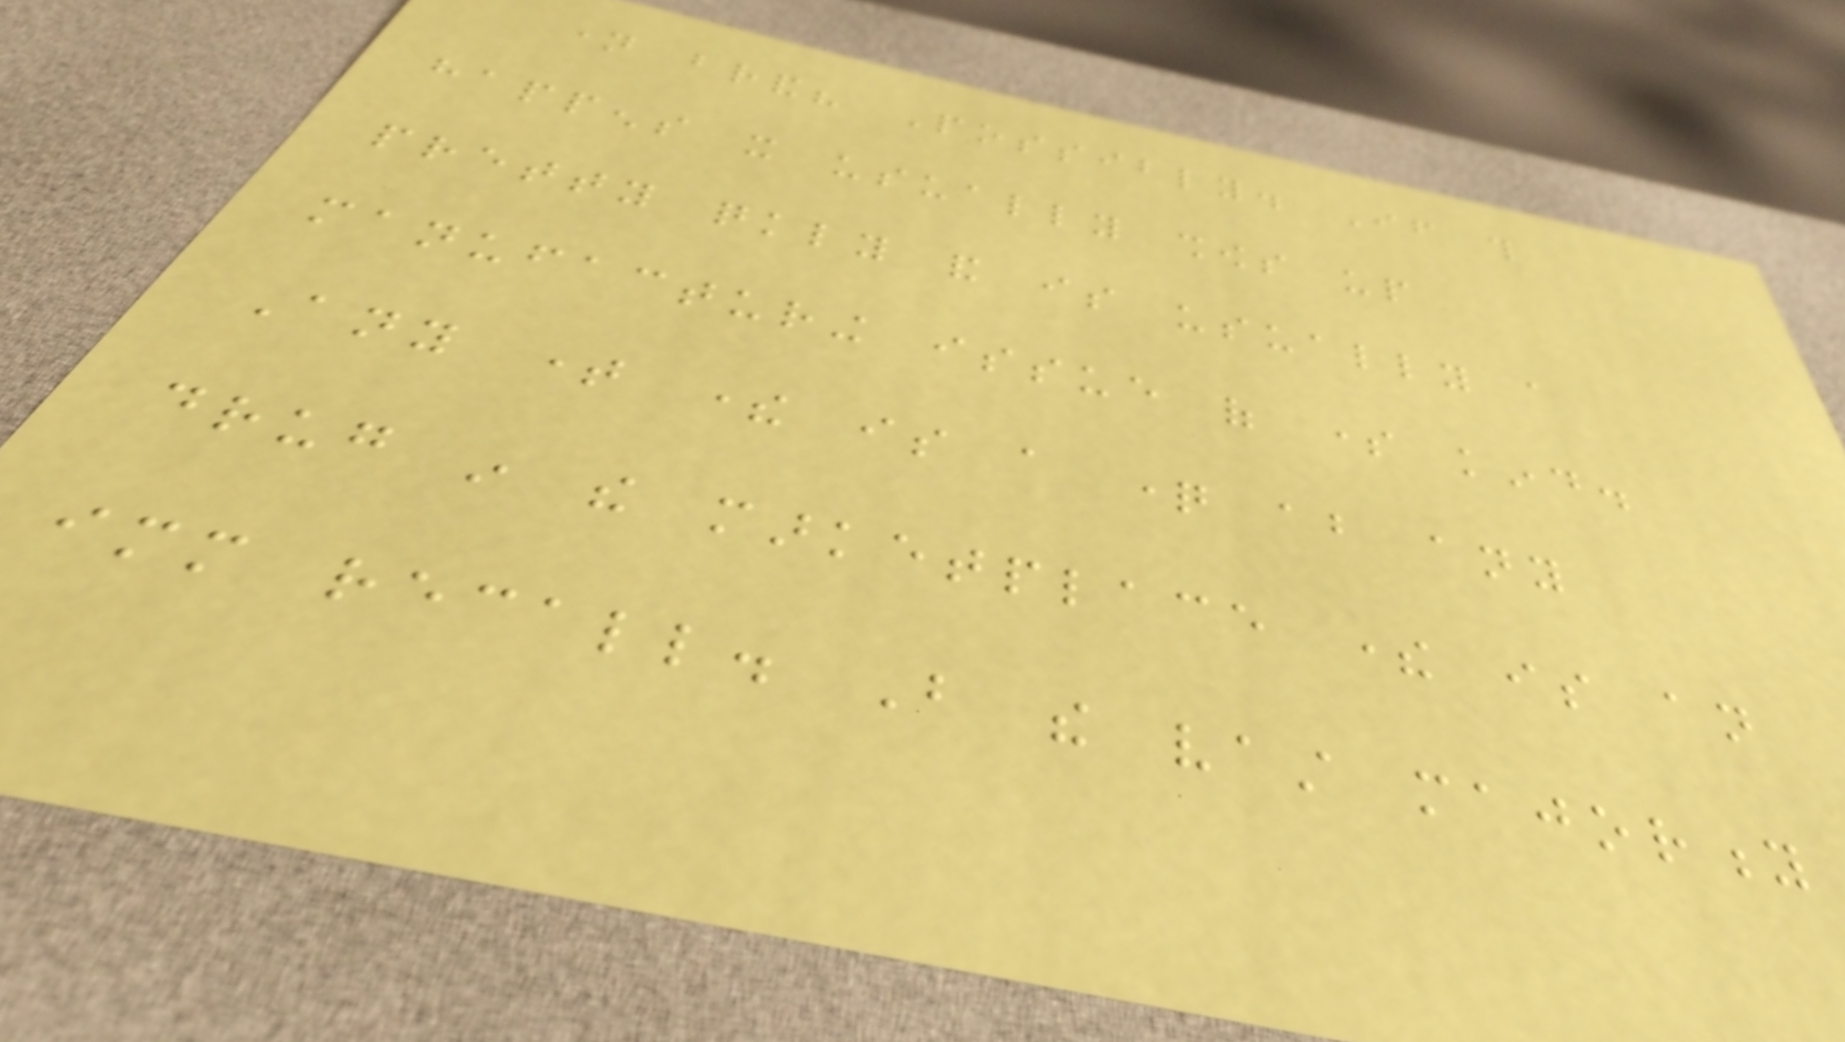name brand? Possibly. If this
happens it usually shows up
pretty quickly and is usually a
manufacturing issue of some kind.
Any time there is a question about any
drug in the marketplace there is an
immediate recall. But the vast majority
